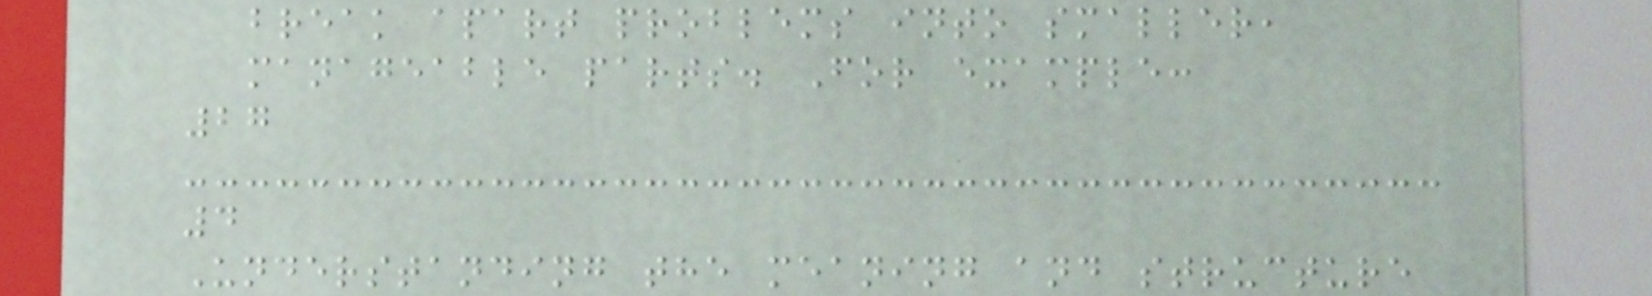break apart problems into smaller,
manageable parts. For example:
27
4
Understanding the meaning and structure
